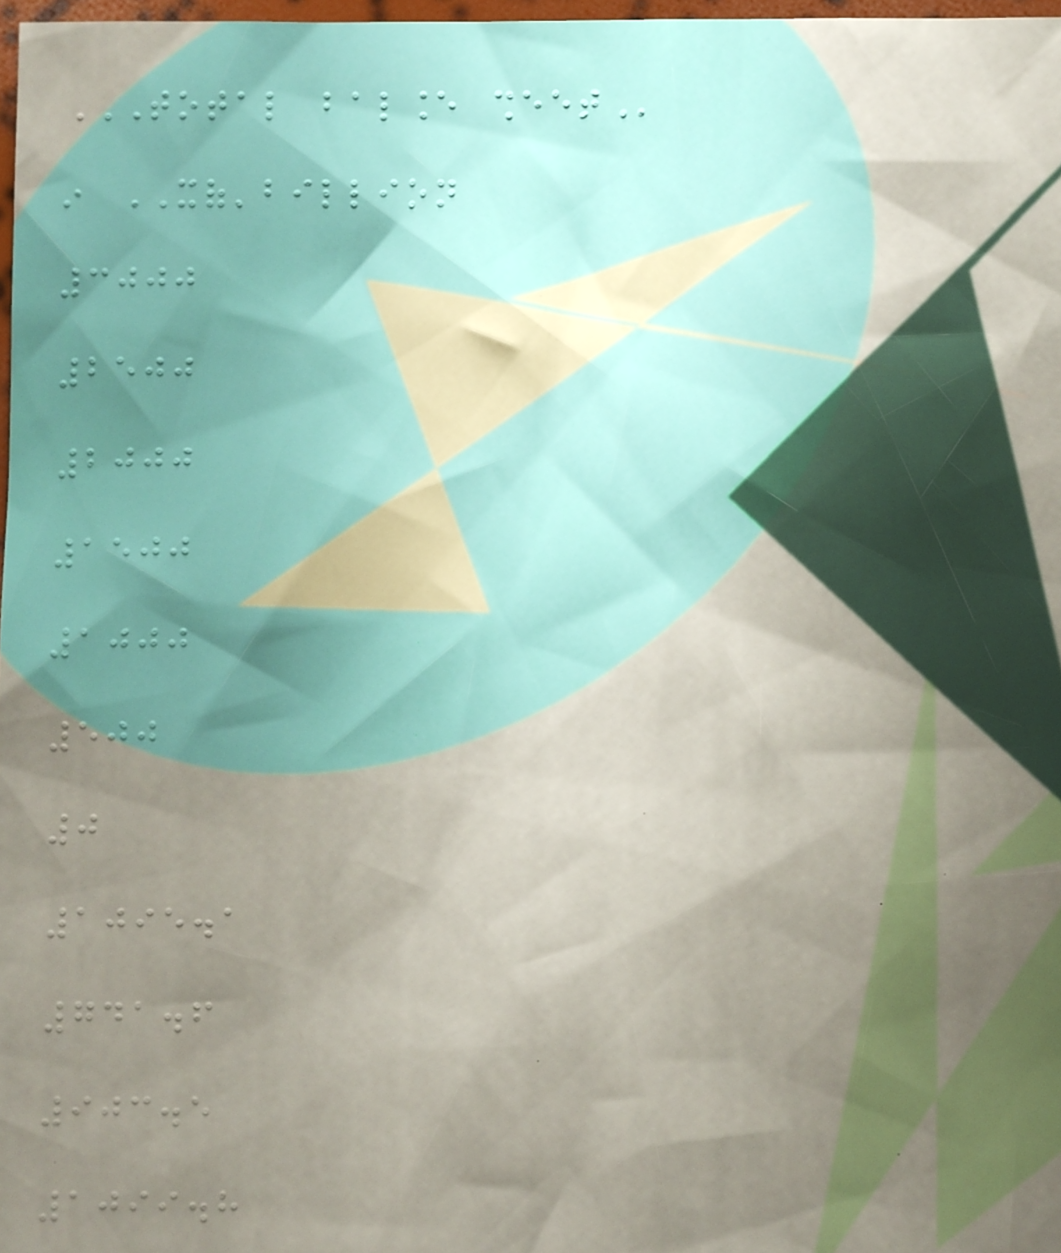TOTAL BALANCE SHEET
in XOF'billion
3000
2500
2000
1500
1000
500
0
1095.1
741.6
903.5
1099.8
